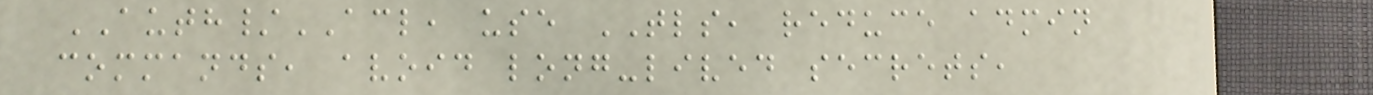AUTH/ACL, use TLS, reduce admin
commands, avoid long-lived secrets,
